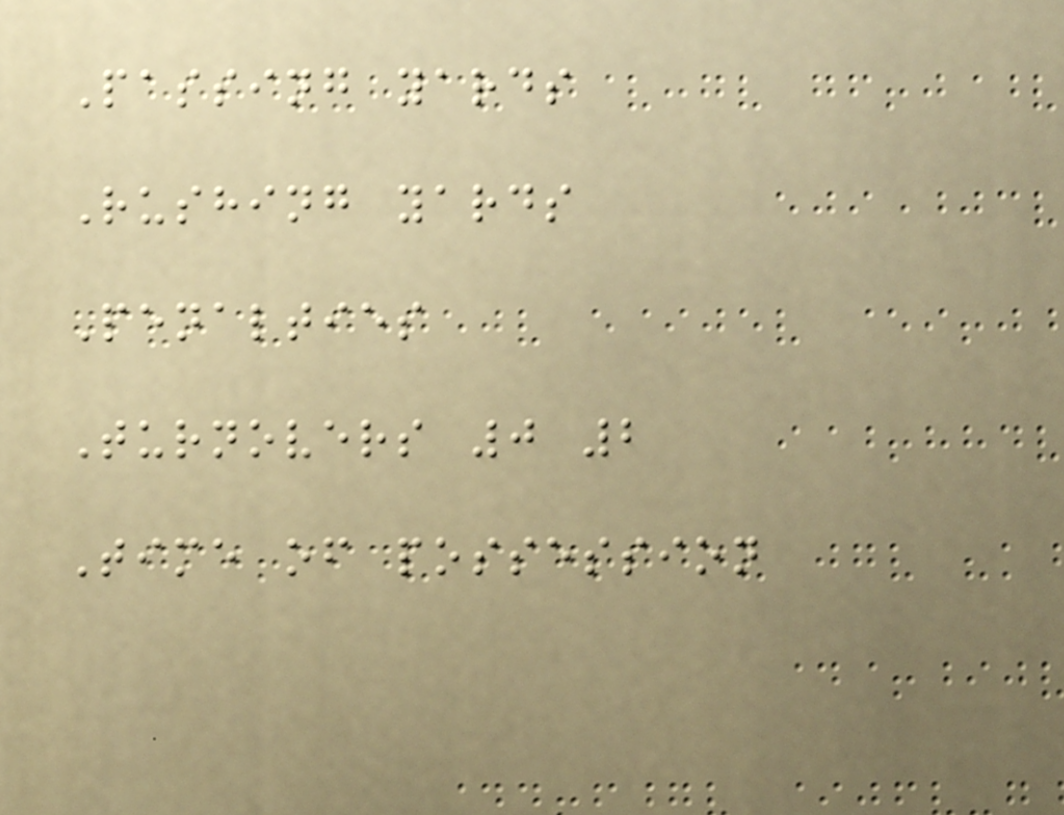Passing yards
Rushing yards
Penalties
Turnovers 0 2
Time of possession
